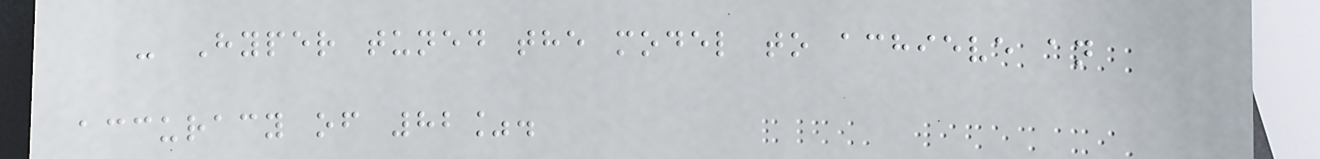- Hyper tuned the model to achieve an
accuracy of 82%.
